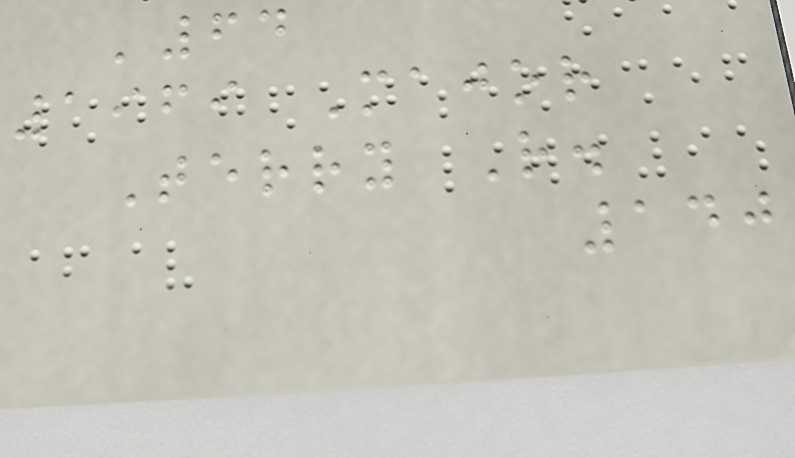'64
1969 Major
Terry R.
140
